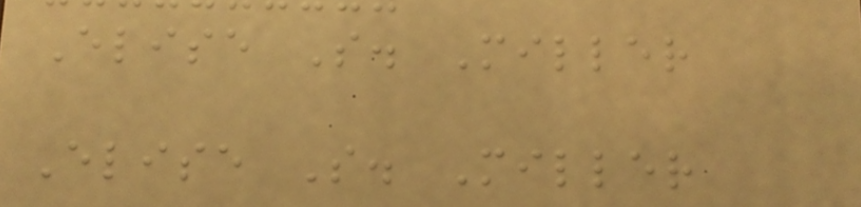Elise S. Miller
Elise S. Miller
